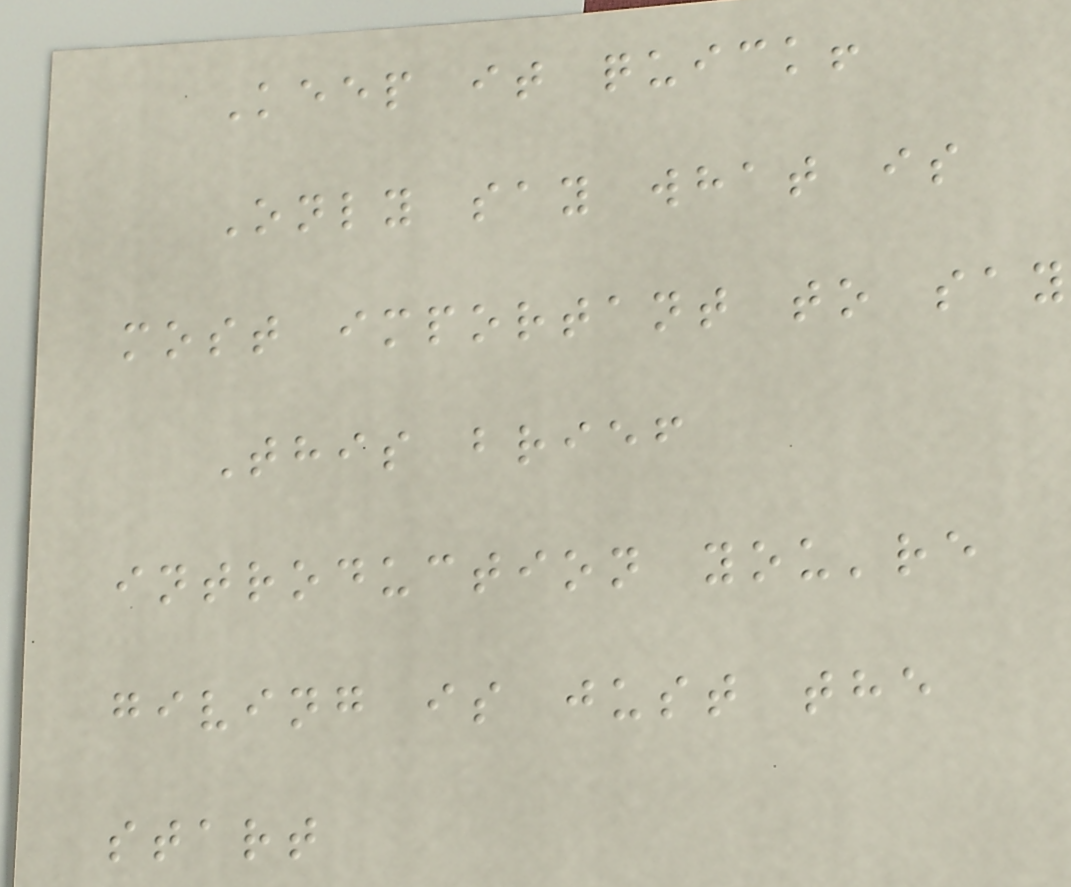Keep it quick!
Only say what is
most important to say
This brief
introduction you're
giving is just the
start
